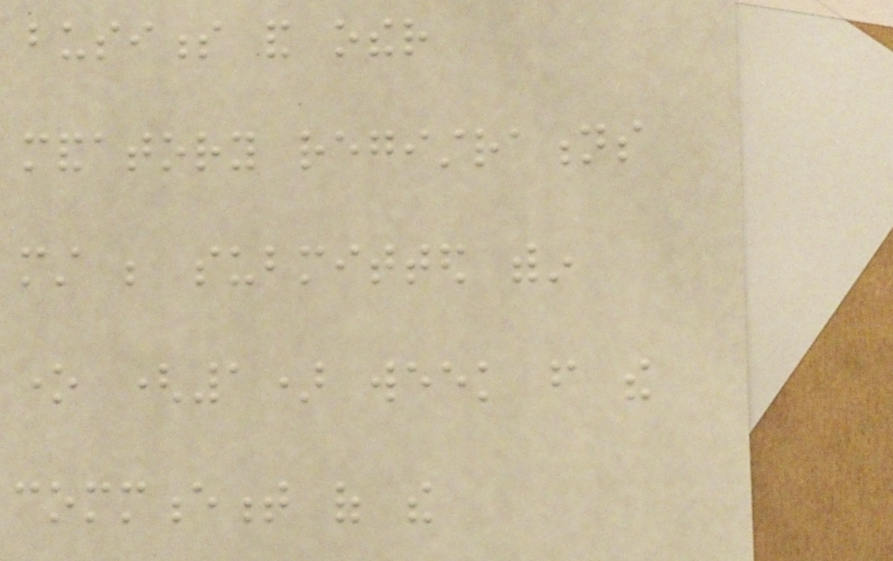business and other
mandatory registrations
must be submitted within
one (1) week from the
commencement of the
